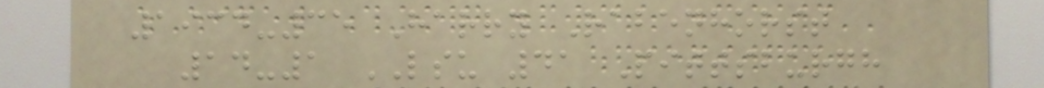1934-35 Harry Rabenhorst
14-1 LSU 41 Pittsburgh
